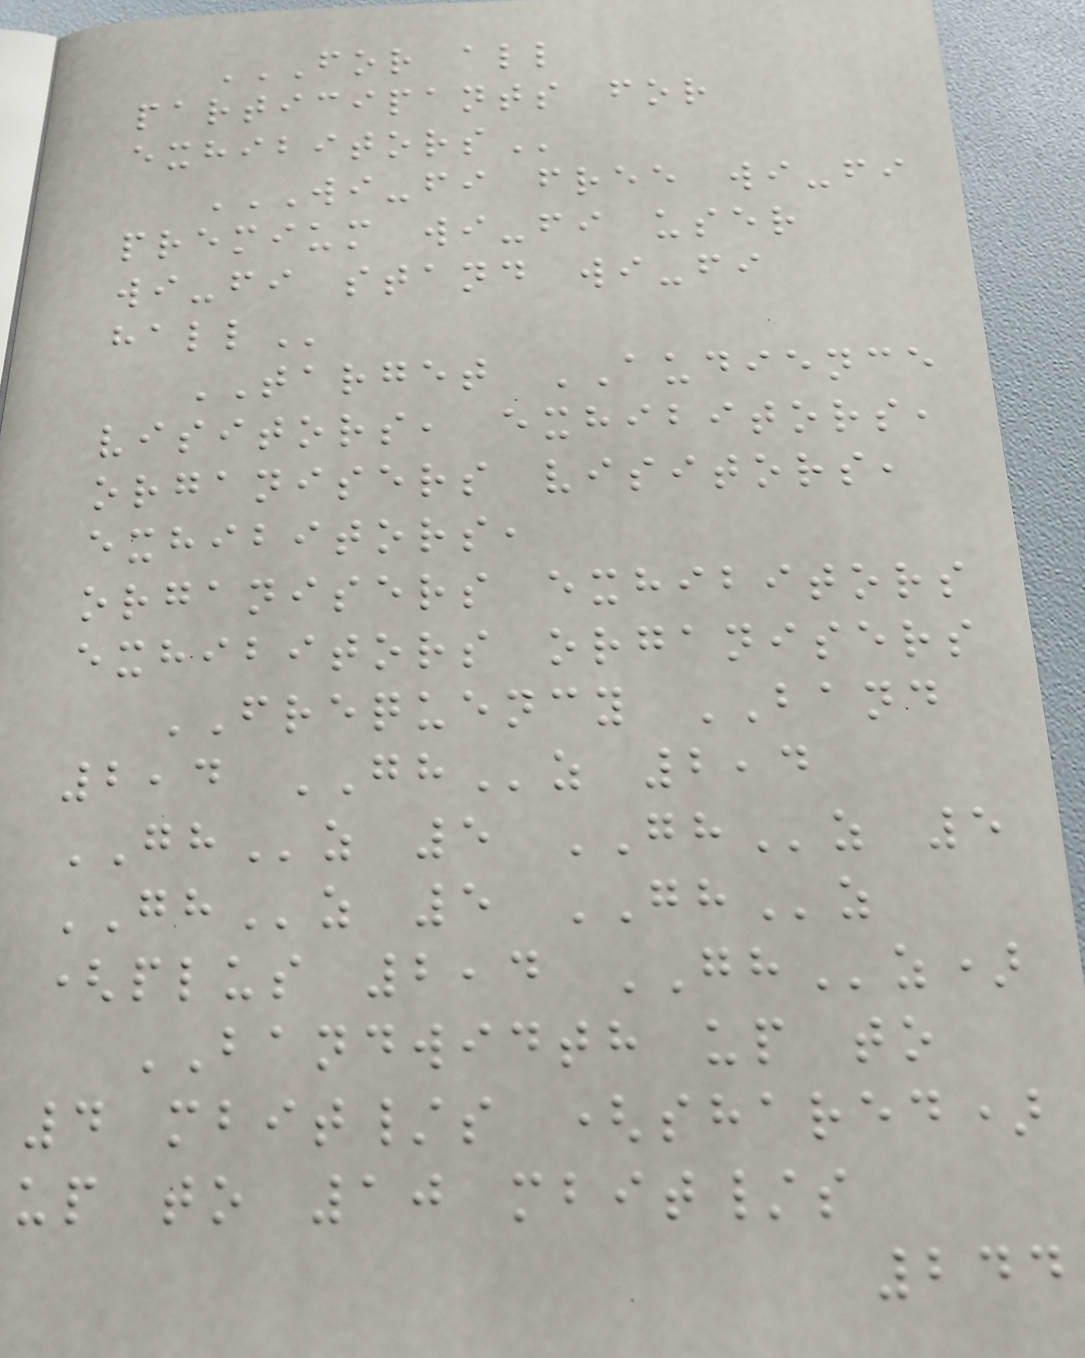FOR ALL
PARTICIPANTS FOR
EXHIBITORS
WI-FI FREE WI-FI
PREMIUM WI-FI USER
WI-FI STAND WI-FI
HALL
TARGET AUDIENCE
visitors, exhibitors,
organisers visitors,
exhibitors,
organisers exhibitors
exhibitors organisers
FREQUENCY BAND
2,4 GHz 2,4
GHz 5 GHz 5
GHz 5 GHz
(plus 2,4 GHz)
BANDWIDTH up to
4 mbit/s (shared)
up to 10 mbit/s
244
